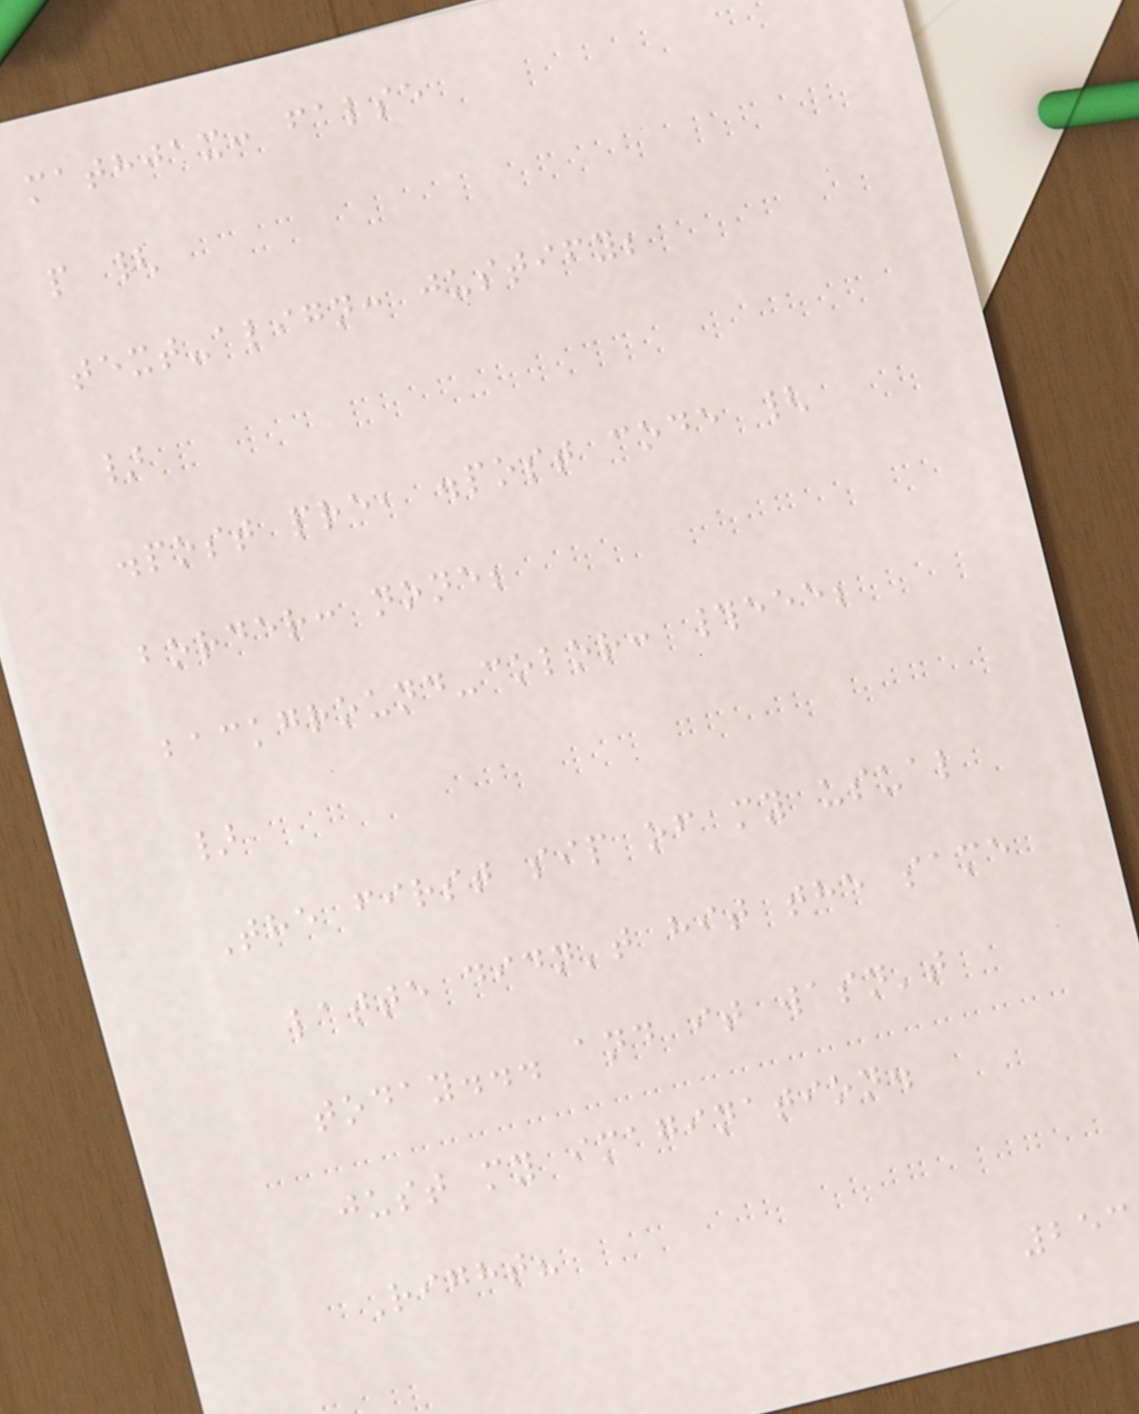mathjax: false
p {
text-align: justify;
}
.post pre, .post code {
border: none;
background-color: #eee;
}
The first sip of my usual
latte didn't hit the same
today... and it wasn't
just my imagination.
Right?
253
